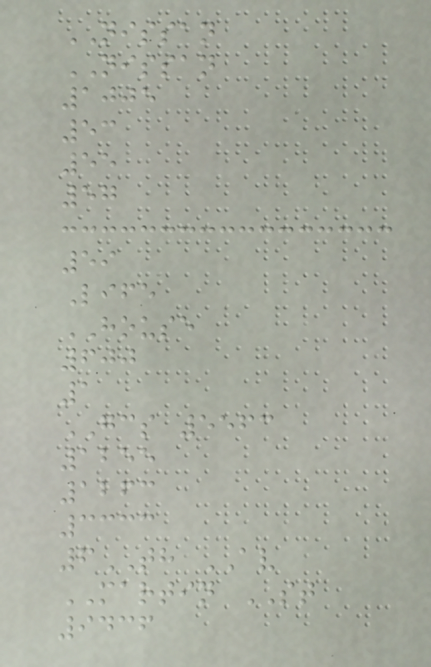NISSAN
NISSAN
1005
53
55
57
59
Life
HOUSE
600
1
GCS 5563
1255
1263
3333
6TH AV
MARTIN ST
9436
